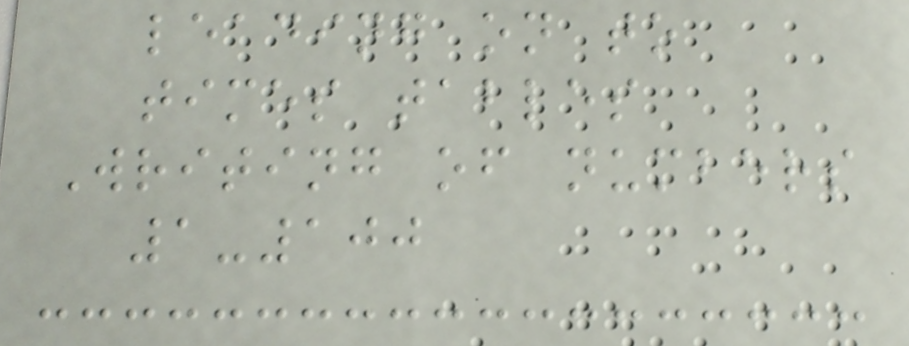leading on to
times tables
Writing of numbers
1-100
